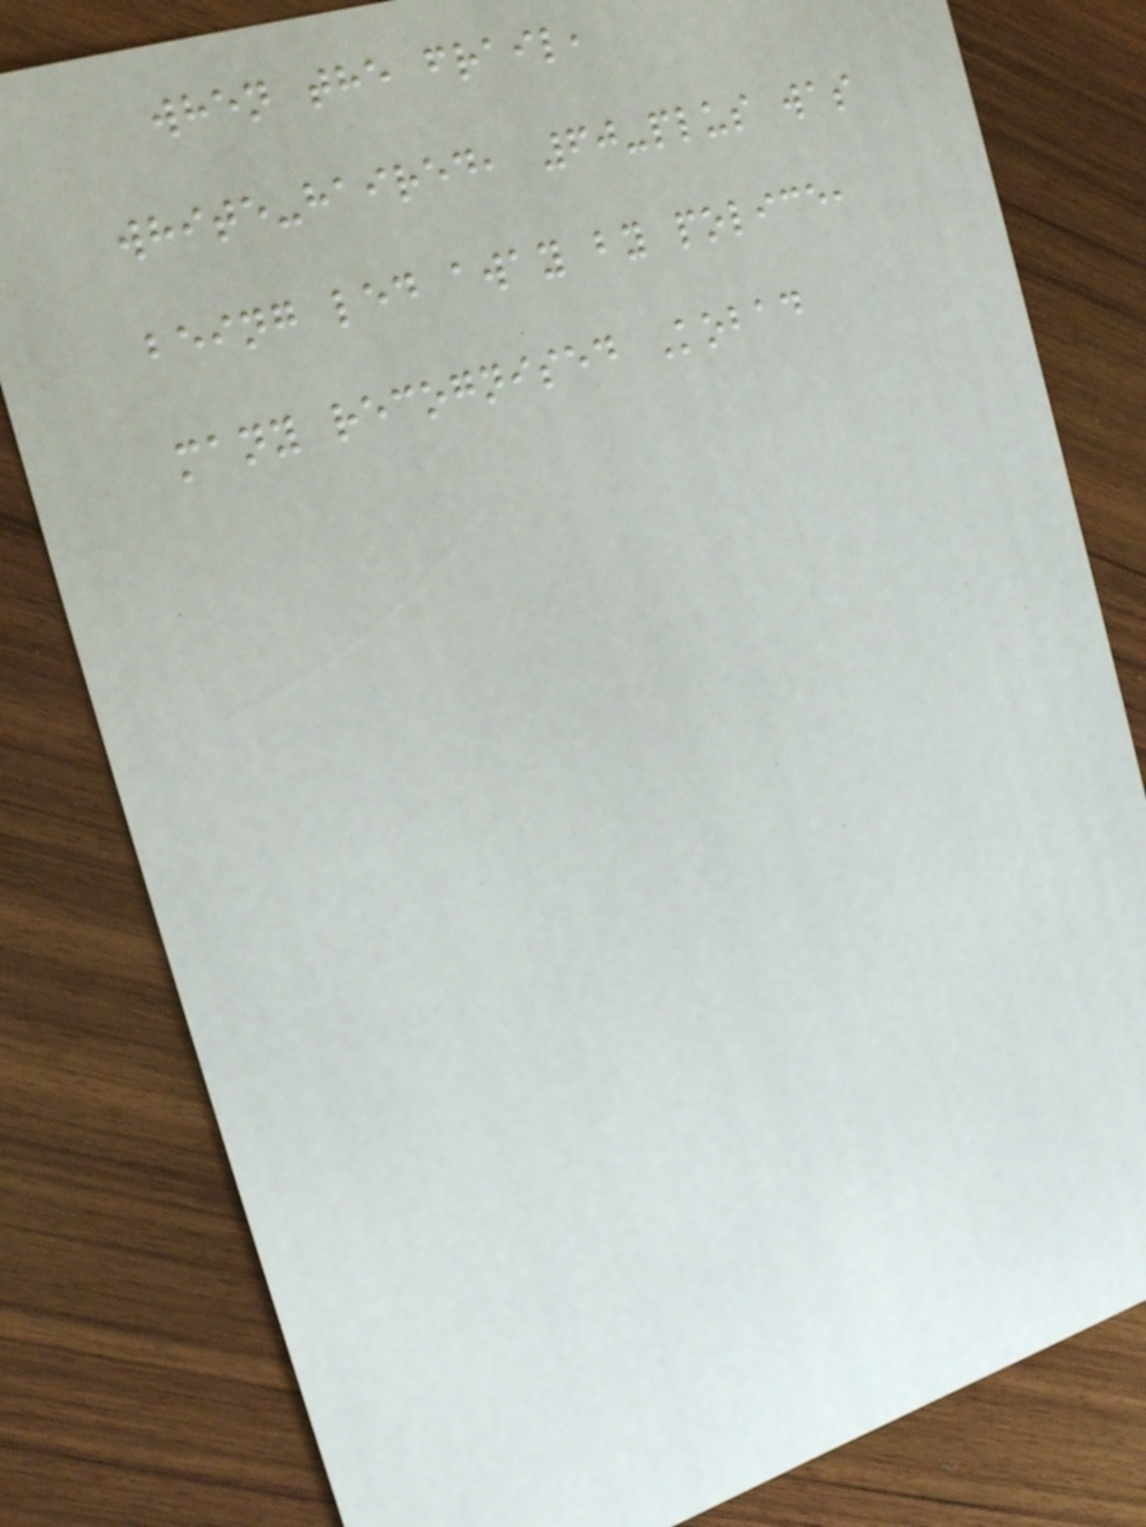when the frail,
white-haired, 60-plus was
being led away by police,
many recognised Kobad
